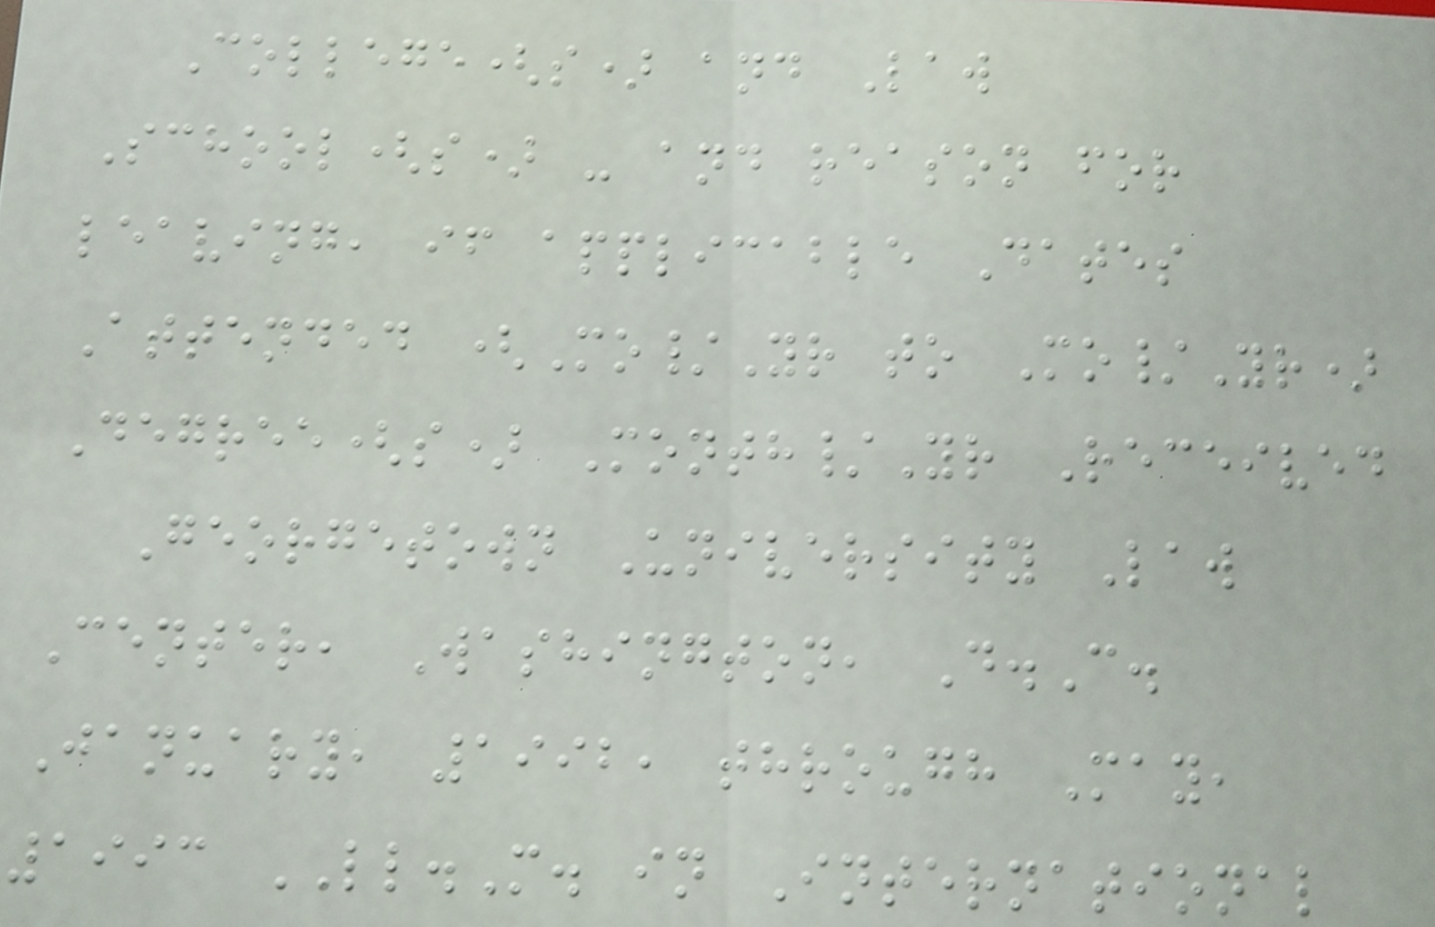College(s) and Law
School(s) - and reason for
leaving, if applicable Dates
Attended (Mo/Yr to Mo/Yr)
Degree(s) Month/Yr Received
Georgetown University Law
Center, Washington, D.C.
January, 1992, through May,
1993 LL.M. in International
